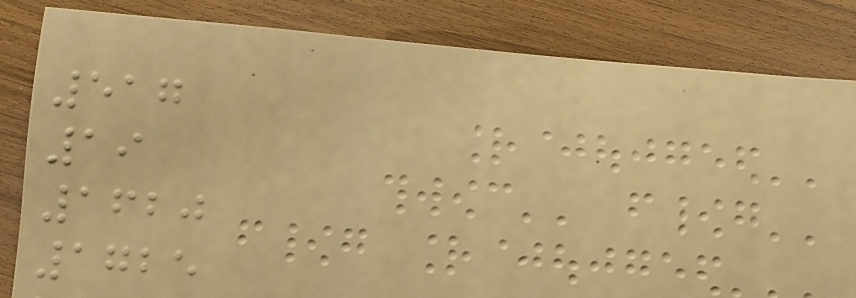517
19
1620
1725
